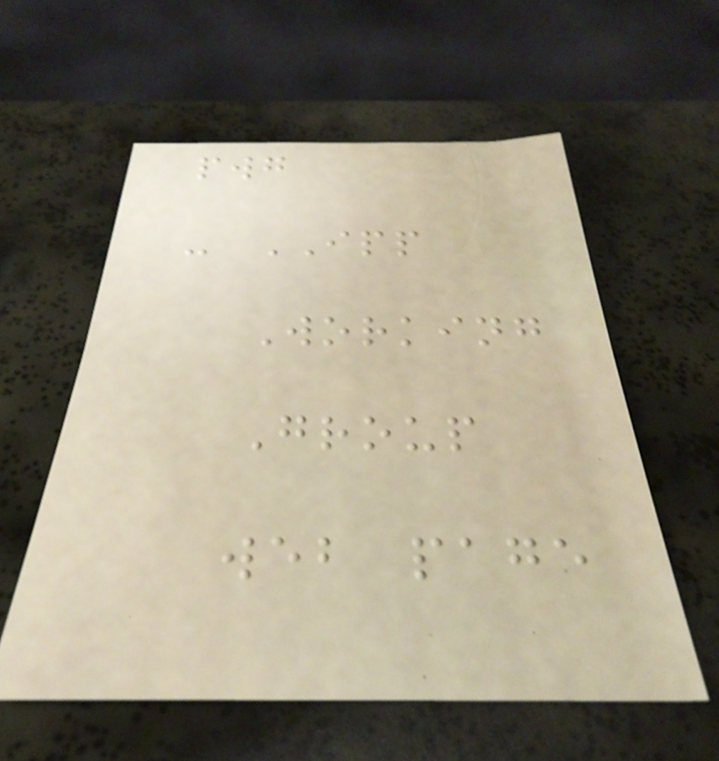pwg
- IPP
Working
Group
web page
